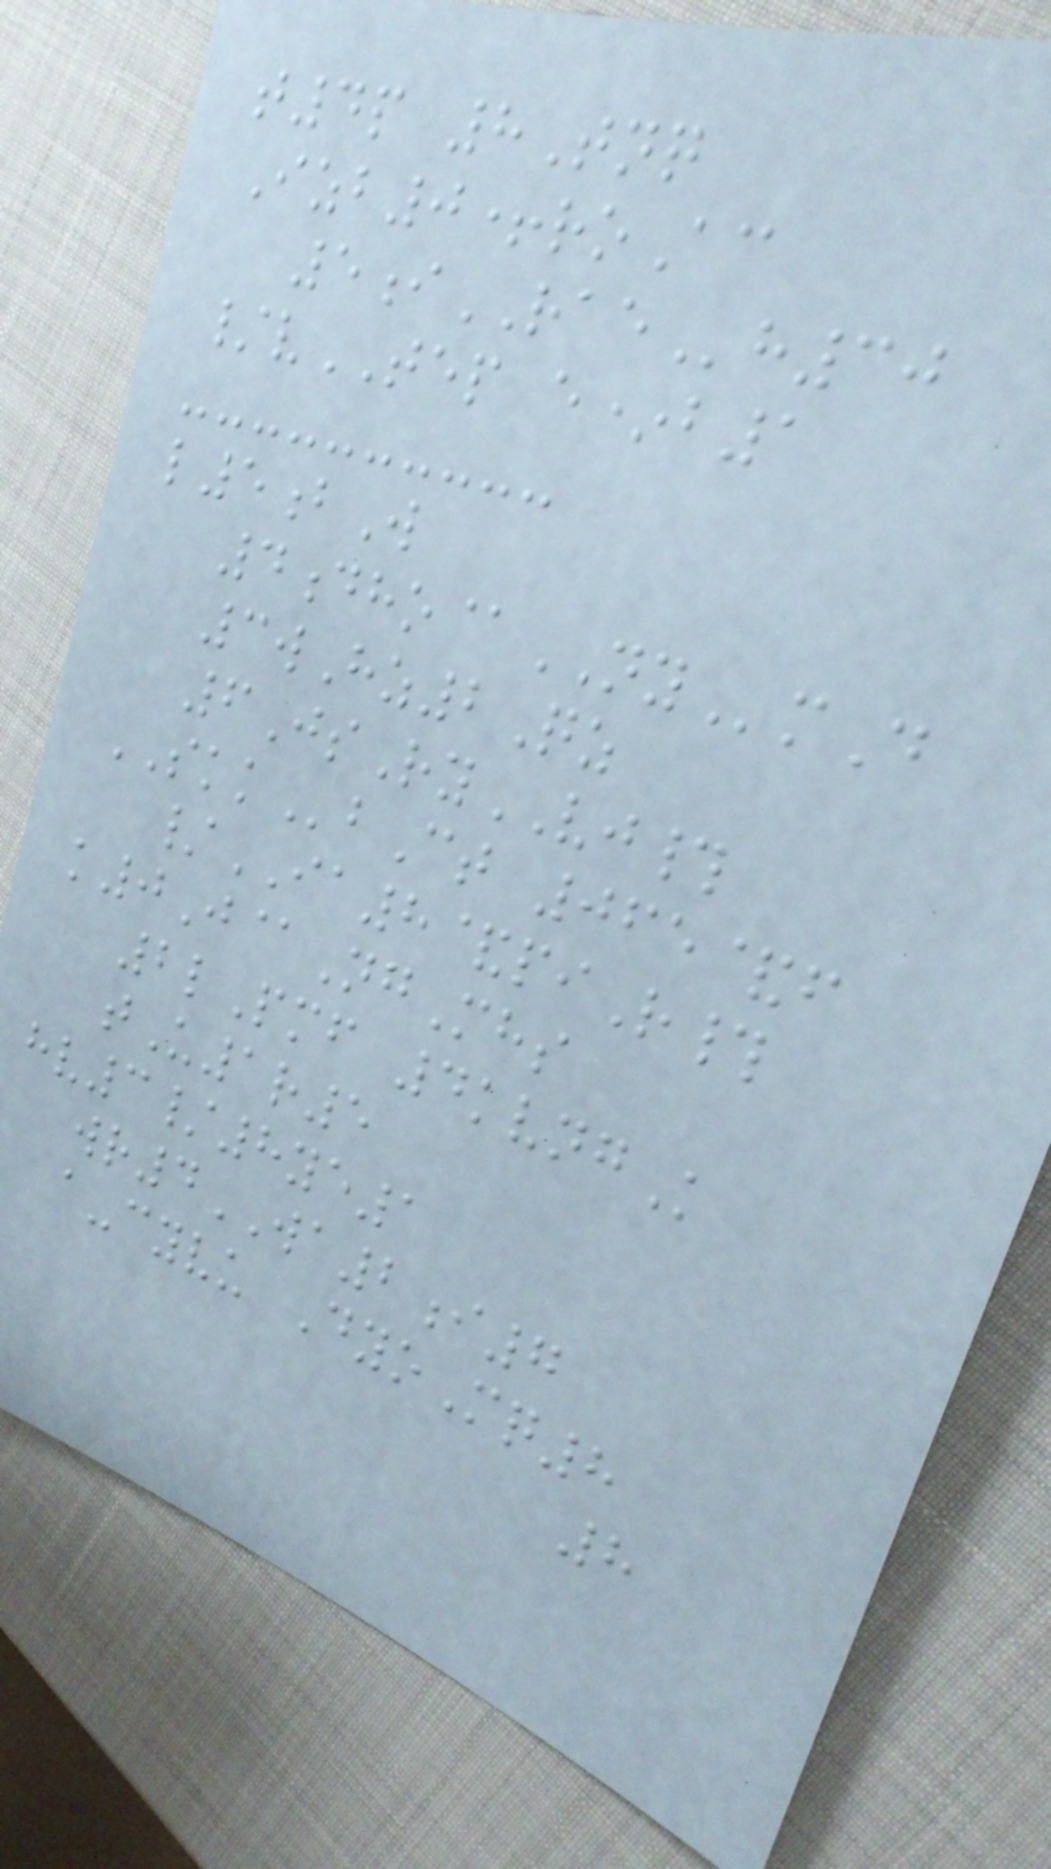t4p 8Tnq
Izb0+roAc
5iRAEh30
/vTEP e*b1
l5bW
4dho@NYmD
3wHz2Qz
6JsRyVJ#
SKKbCt 065&f
/IA8&piR#
k0J@NgMhs
2lPmf 4kvngK
tU1r5
hv3/8ye1
wr4WA2i7
a-cyvu DyoMq8
8
